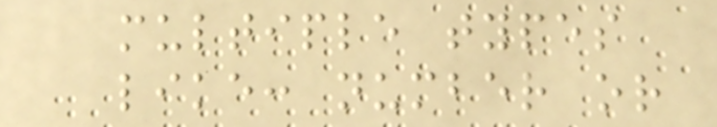multiple types
like: number or
